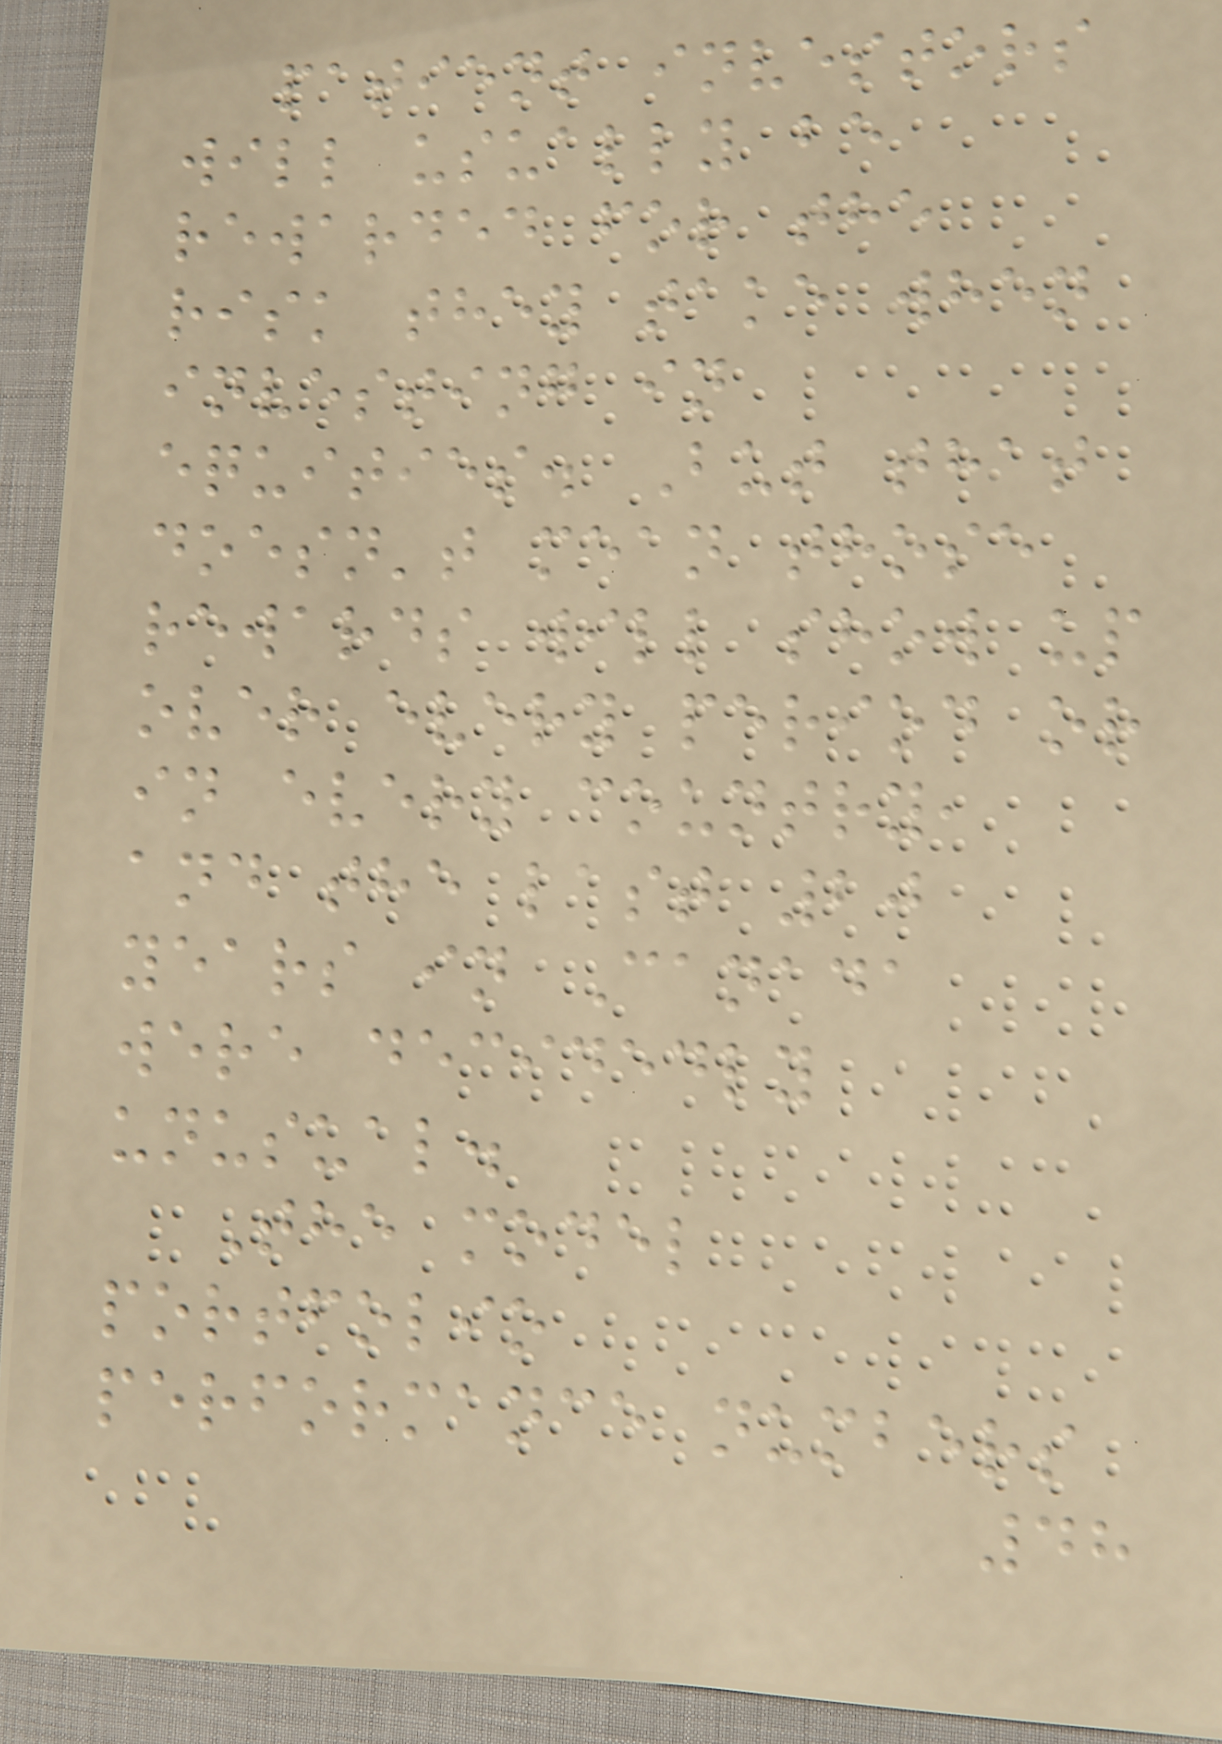patient investors
will usually be
rewarded for the
risk they take when
investing in
equities. But that
doesn't mean those
rewards will show up
over every period or
in every country,
and the last 20
years in Canada
were decidedly
unusual.
The model
portfolio
performance numbers
48
